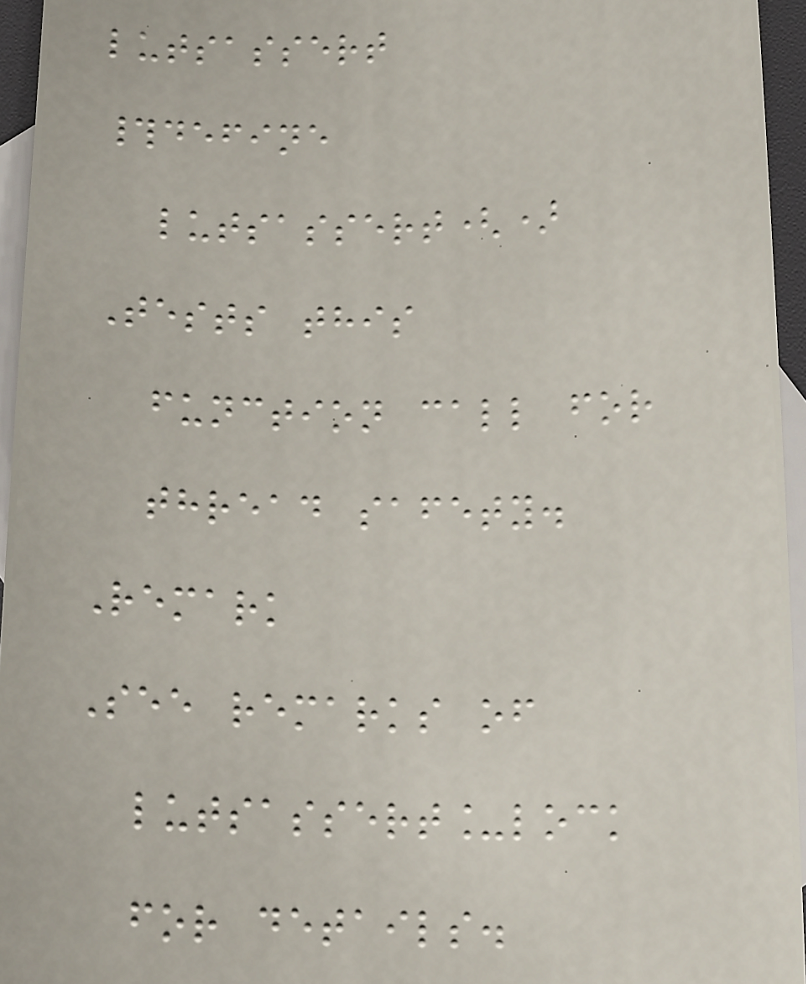lutsassert
#define
lutsassert()
Tests this
function call for
thread safety.
Remark
See remarks of
lutsassert_lock
for details.
